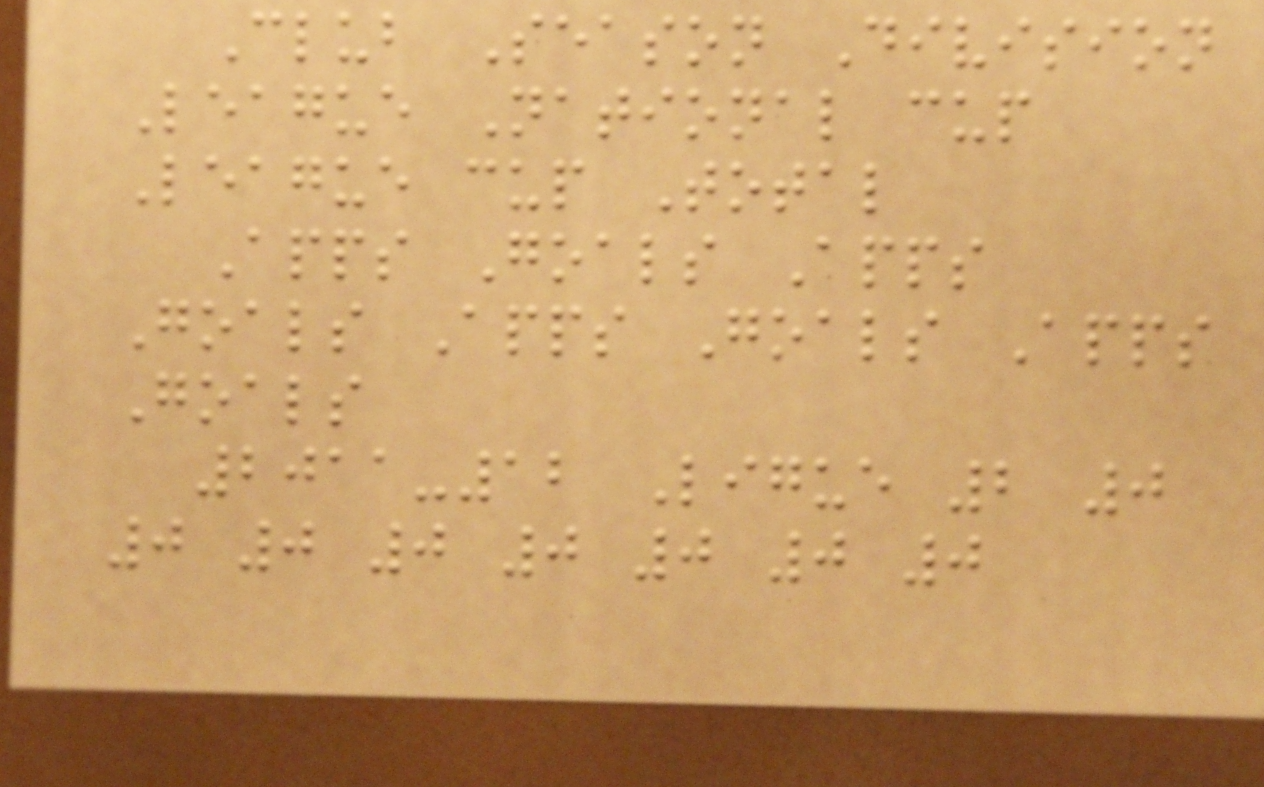Club Season Division
League National cup
League cup Total
Apps Goals Apps
Goals Apps Goals Apps
Goals
2011-12 Ligue 2 0
0 0 0 0 0 0 0
